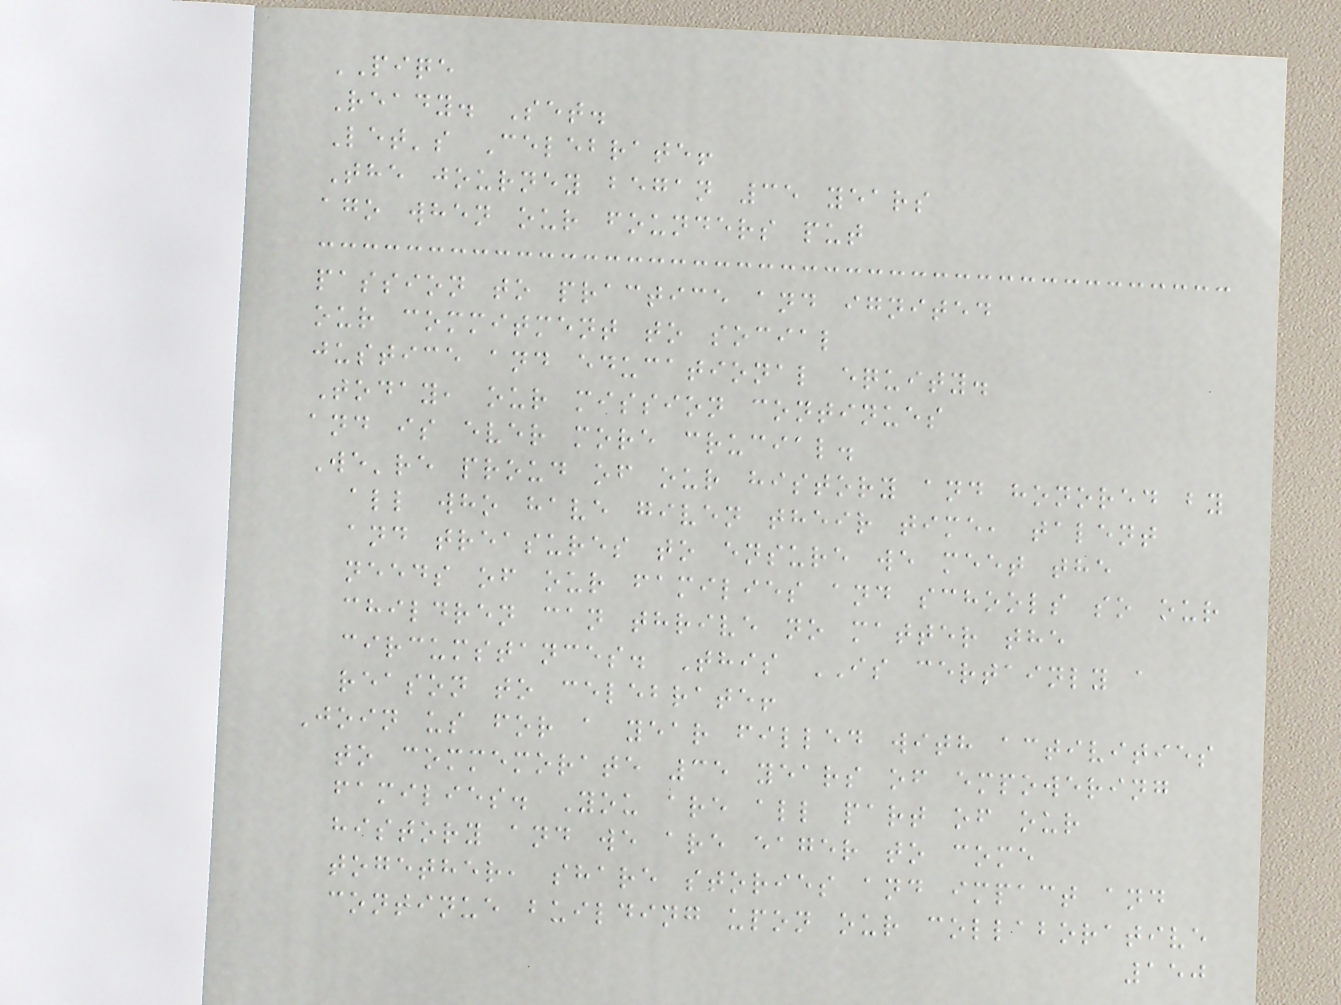PIQE
Ready. Set.
Let's Celebrate!
The journey began 35 years
ago when our founders put
passion to practice and ignited
our commitment to social
justice and educational equity.
Today, our mission continues
and is ever more crucial.
We're proud of our history and honored by
all who have given their time, talent
and treasures to ensure we meet the
needs of our families and schools so our
children can thrive no matter the
circumstances. This IS certainly a
reason to celebrate!
Join us for a year filled with activities
to commemorate 35 years of empowering
families. You are all part of our
history and we are eager to come
together, share stories and impact and
continue building upon our collaborative
150
